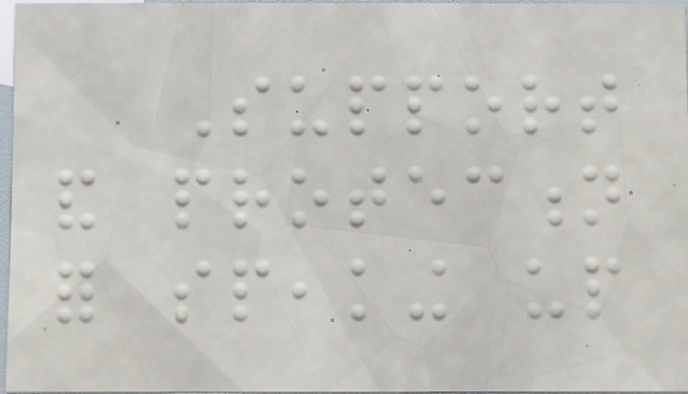Support
and protection
for speaking up
